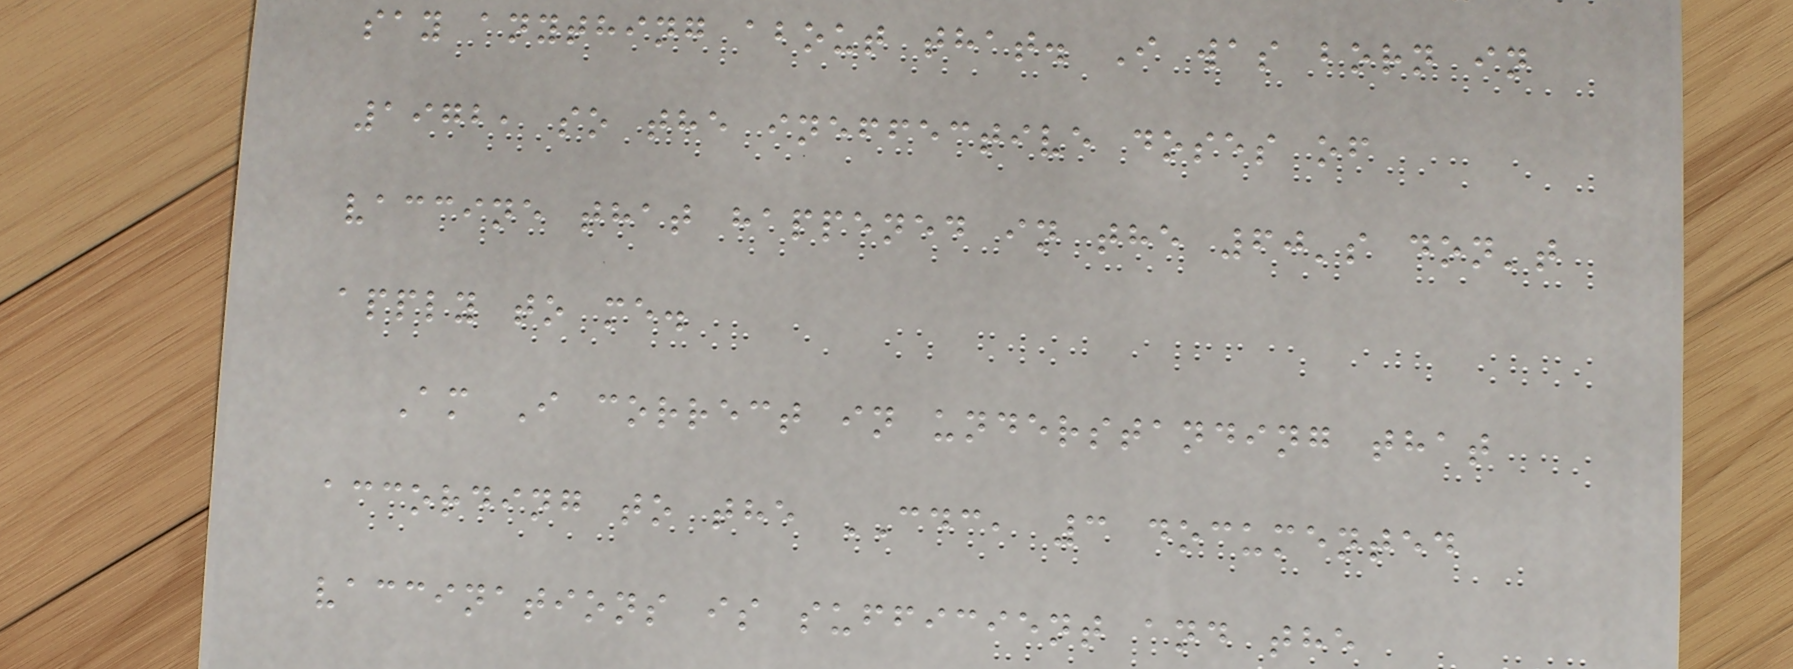say anything about that. I was born in
1972, so the ineffective doses of
vaccine that happened in the 60's don't
apply to me.
Am I correct in understanding that
according to the CDC, 3 documented
vaccinations is sufficient and the
